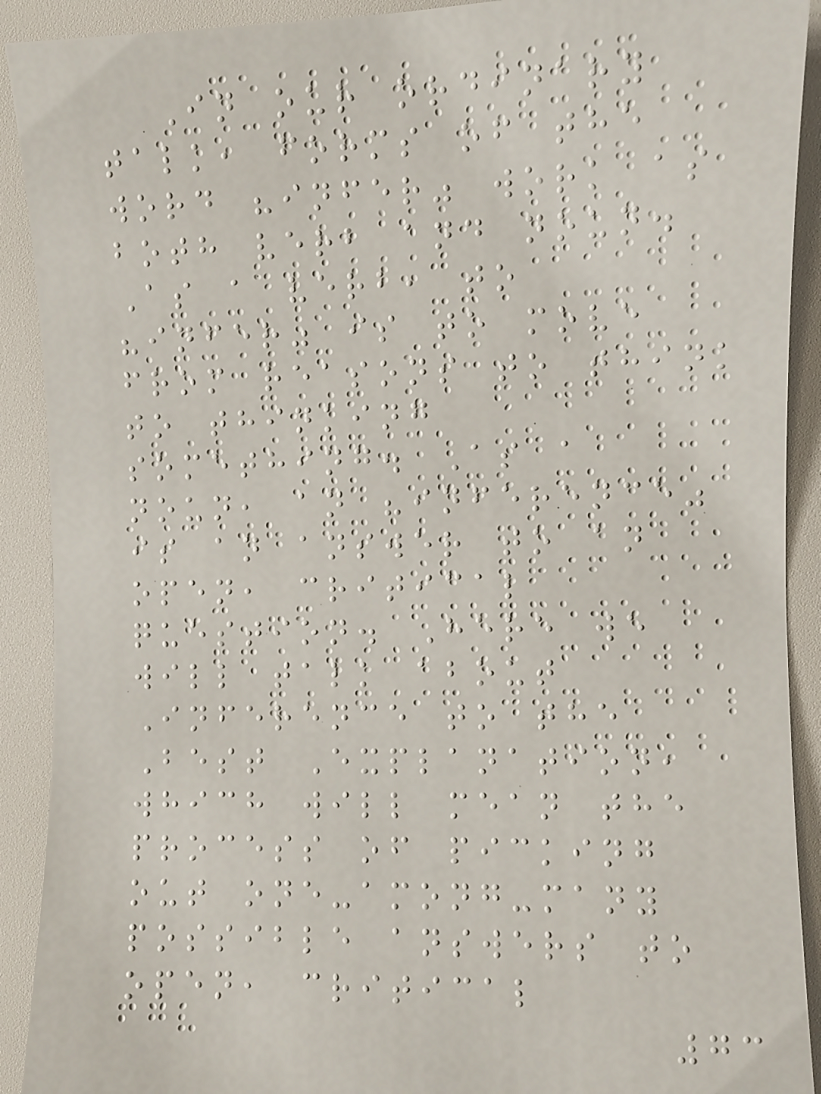In our ordinary
talk, forms of the
word "infer" work as
both verb and noun.
As a verb, to
"infer" is to move
from reasons to think
to thinking
something. As a
noun, an "inference"
is an answer to an
open, critical
question. Here we
will talk about
Inference to the
Best Explanation,
which will mean the
process of picking
out one-among-many
possible answers to
open, critical
73
